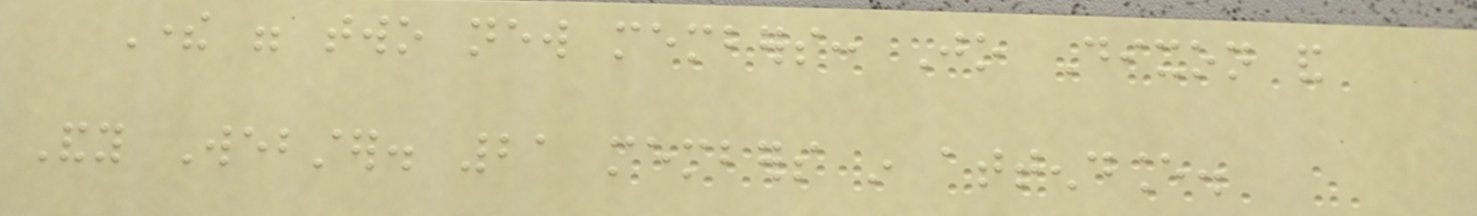There were two new members: Jo Dixon and
Andy Webster. 21 members in attendance.
